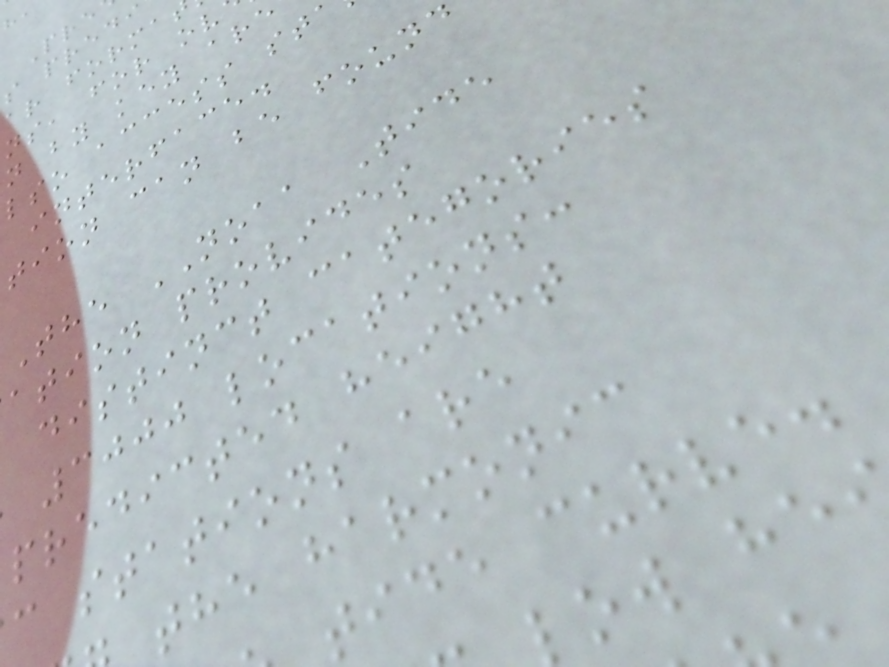ns, for ov
n by key are
lso access st
interface.
tion can be found
The NOAA Tide
ation provides
distinct categories
3000 locations:
predicted height
c stations are
the harmonic
tide curve.
